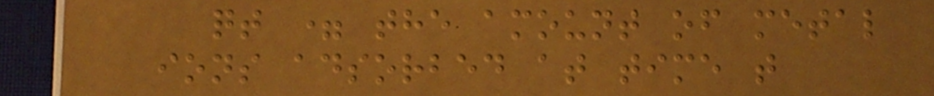qt = the amount of metal
ions adsorbed at time t
